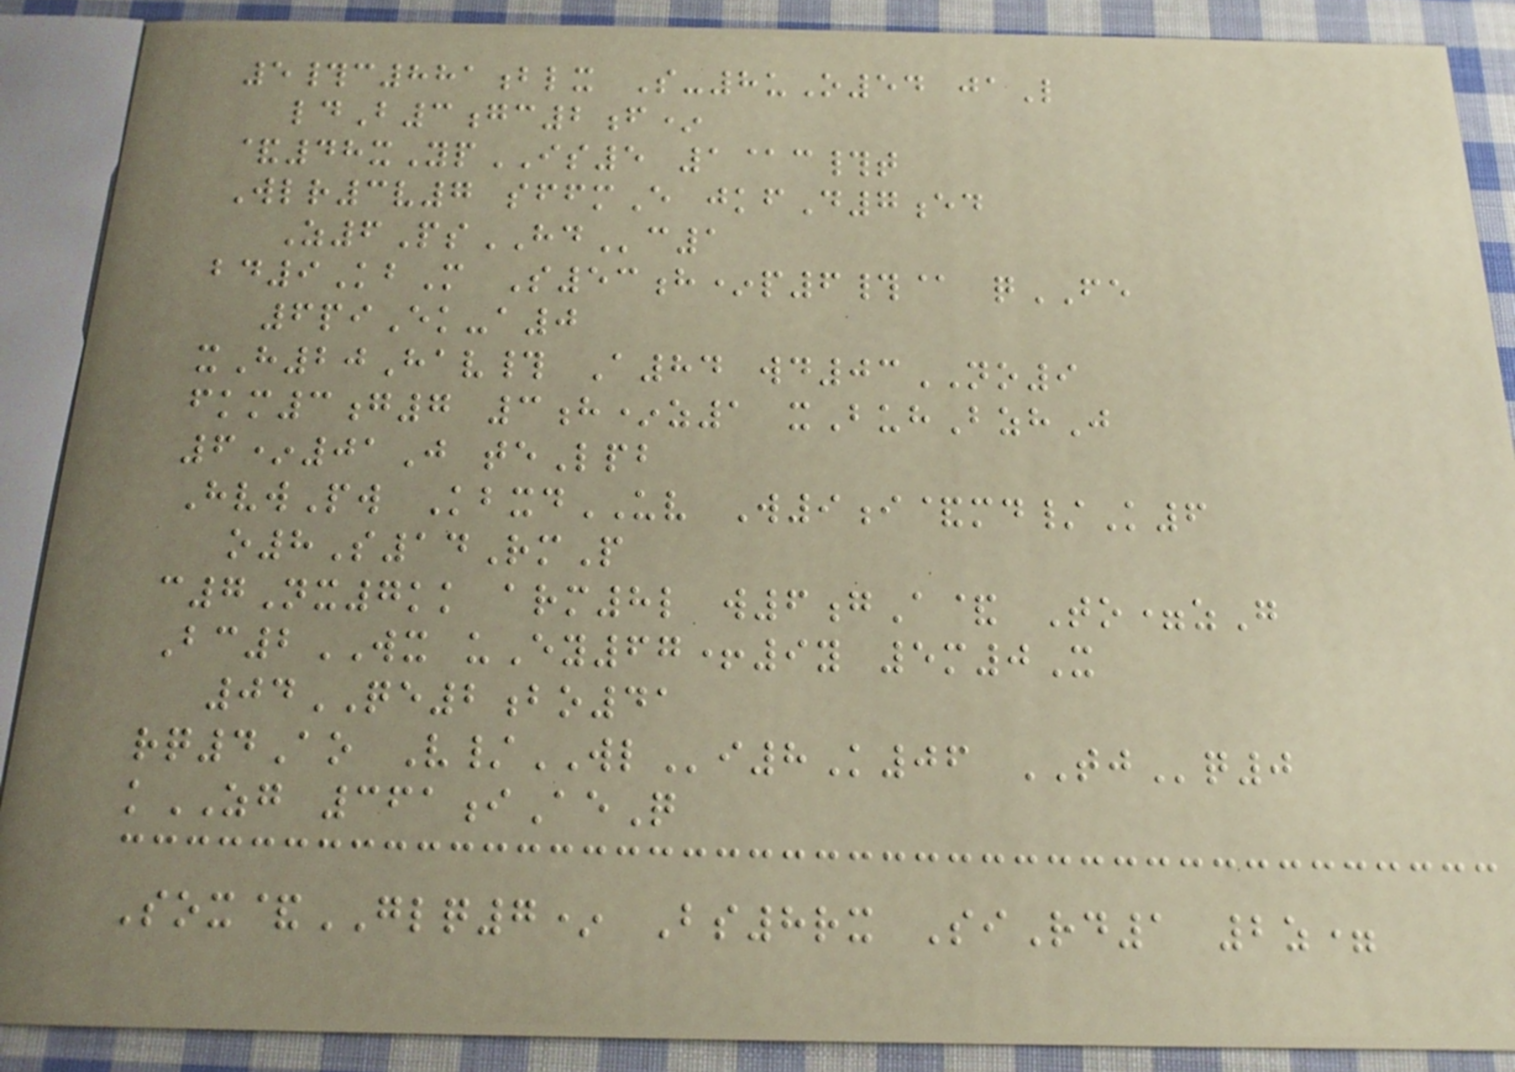5#c881blx S-8uO54 jaL
ldB3gc2f*
&48xYpIS5 1@c#t
Wlr3v7 sffmE jkfD7ed
Z6PsHDc1
bd9KbM S53h*p6#@ qFE
6piEk-a0
xH20Hav# A84 wd03NO9
fkm3g7 3h*z1 xBuhBzhJ
6*01J teLpb
HvwPw KbxdUV W9i&md/K6
o8S14RmP
c7Nx7kk arm8l w6gA& To=zG
Bc2WX uEy67+9y 5m0X
04QE2bo41
rq4Ao V/WLi8K06 TJq0
kZG 361iAeQ
Sox&GLQ7* Bs8rx SiRd1 2z=
